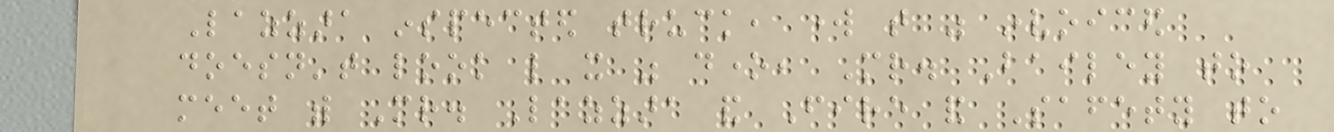Lazzara inspected truck, work that was invoiced
doesn't look like it was done, Mr. Bailey to
meet with Mr. Lazzara and Fire and Safety to
